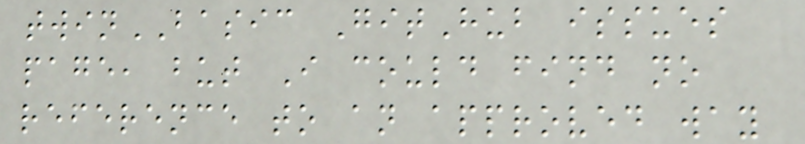twinBASIC GitHub issues
page, but I could find no
reference to an approved way
